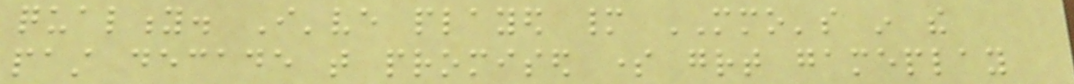quality. I've played many MMO's in the
past decade that promised some great gameplay
